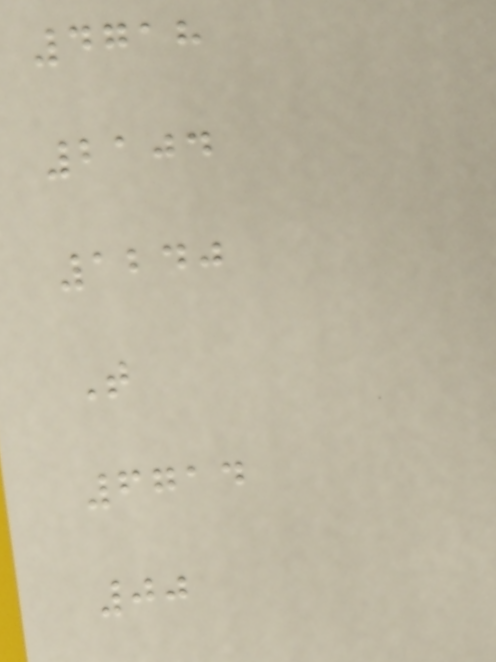4718
2104
1240
T
6714
00
